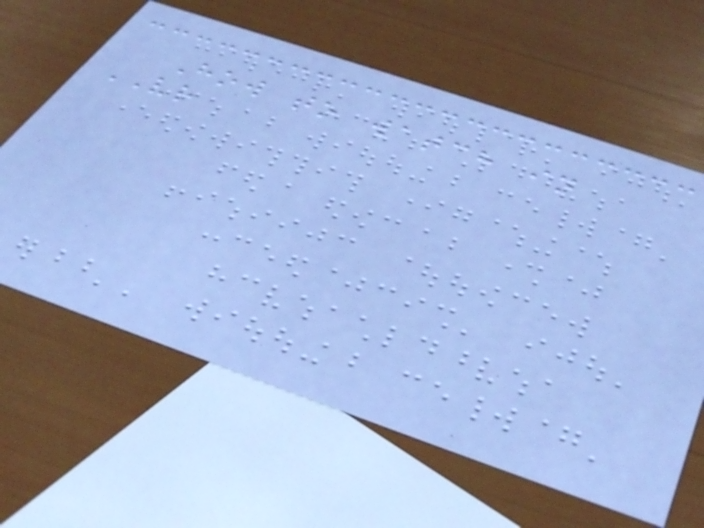How to watch in
VR
